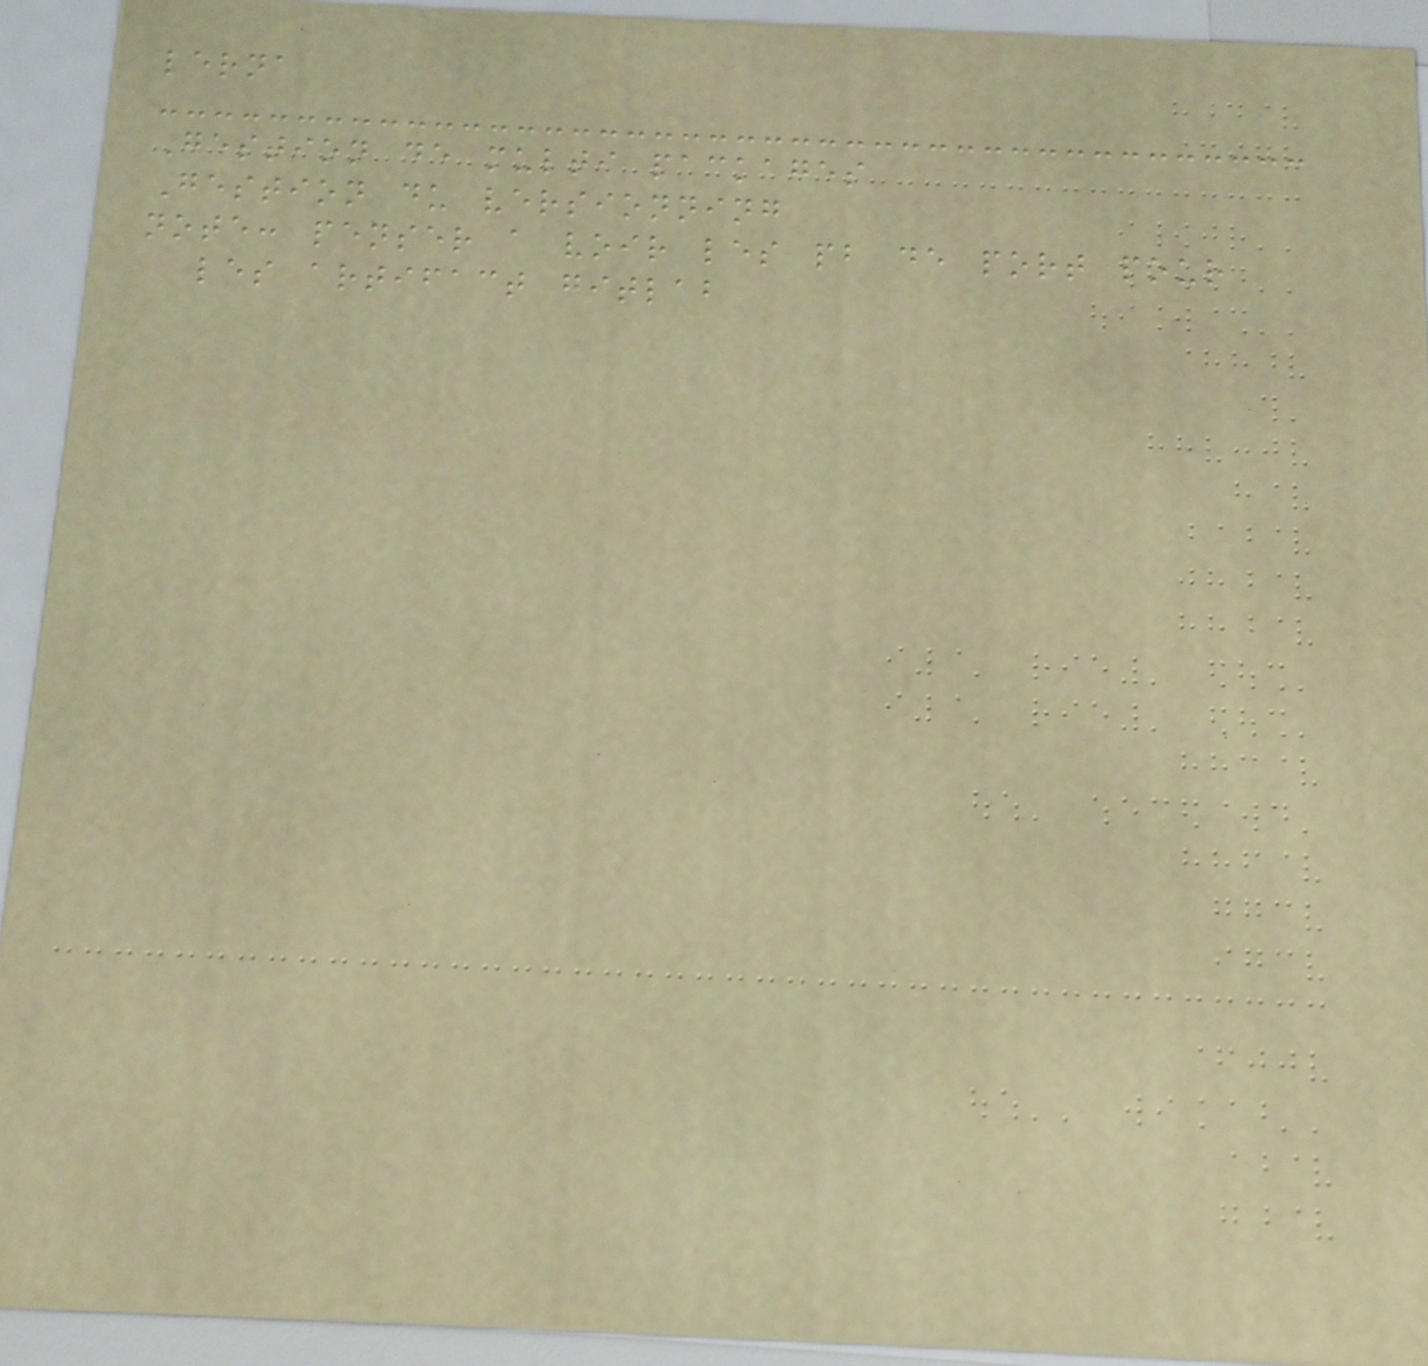lerna
Gestion de multi packages
Gestion du versionning
note: penser a voir les pb de port pour
les artifact gitlab
